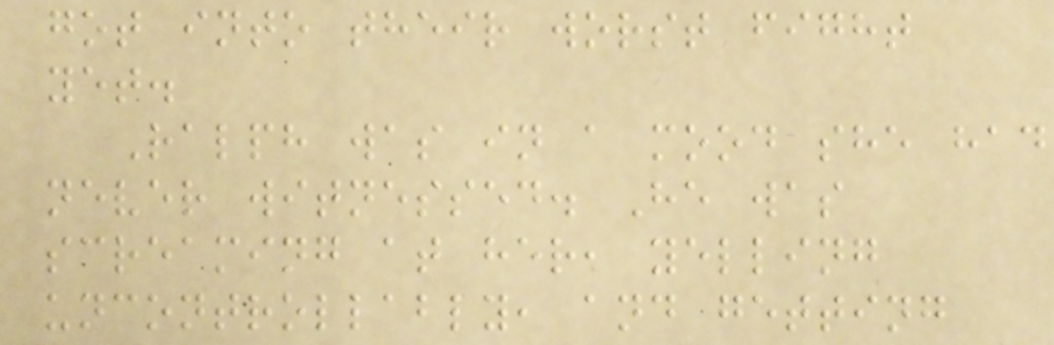got into their worst fight
yet.
Ralph was in a mood she had
never witnessed. He was
screaming at her, yelling
uncontrollably, and getting
